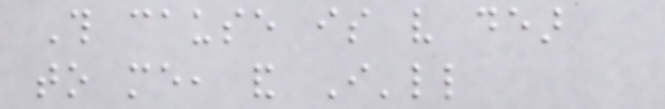This cause is very dear
to me, and I'll
